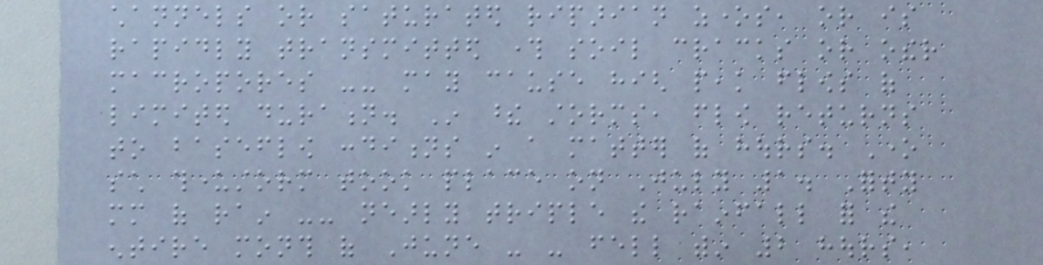channels or saturated riparian zones, or is
rapidly transmitted through soil cracks or other
macropores -- may cause high peak flows of
limited duration. In these storms, flow returns
to baseflow conditions in a matter of hours. One
such thunderstorm took place on July 1. Forty
mm of rain -- nearly triple the rainfall for the
entire month of June - - fell within 2 hours,
